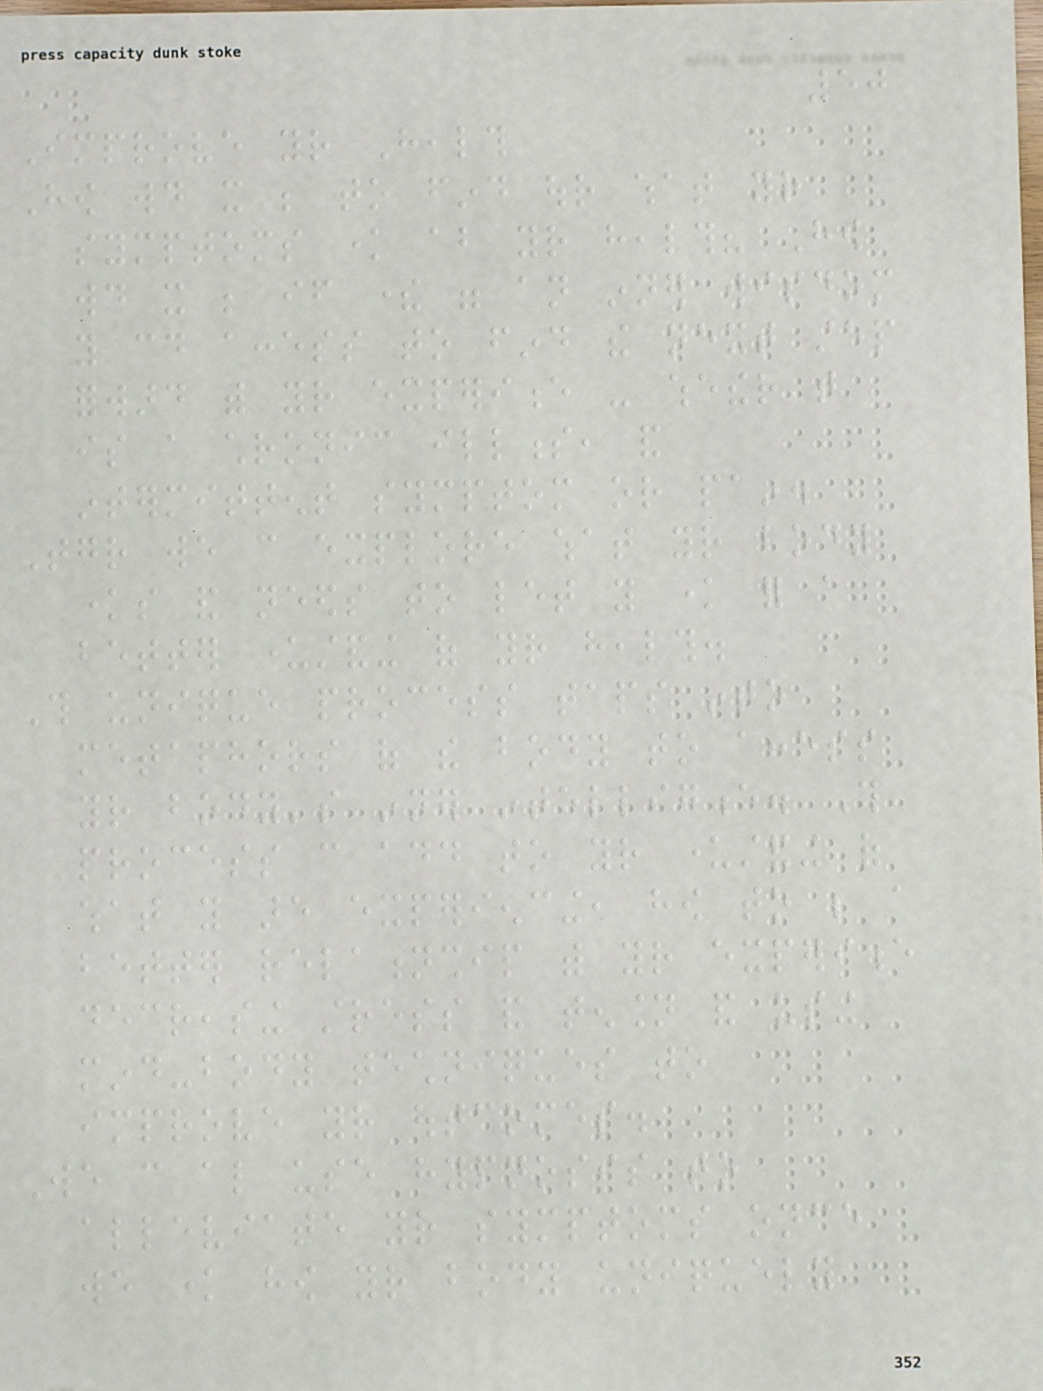50
Improve your Health
How would it be to find our what your
symptoms know about your health? How
would it be if there were an inner wisdom
you could access to find the next step
forward with your experience - whether that
is a chronic illness, and
intermittent symptom or pain.
Together we can explore what your body
knows and needs to let you know for a
better understanding of your health.
This unique process taps into
metaphors of the body to access
your body's inner intelligence. This
process can add to your understanding of
what you are experiencing, how to be a
better relationship with your experience
decreasing stress and tension and using
mind-body techniques to
improve your outcomes.
We can also use hypnosis to
alleviate your symptoms once
we know how your body uniquely
